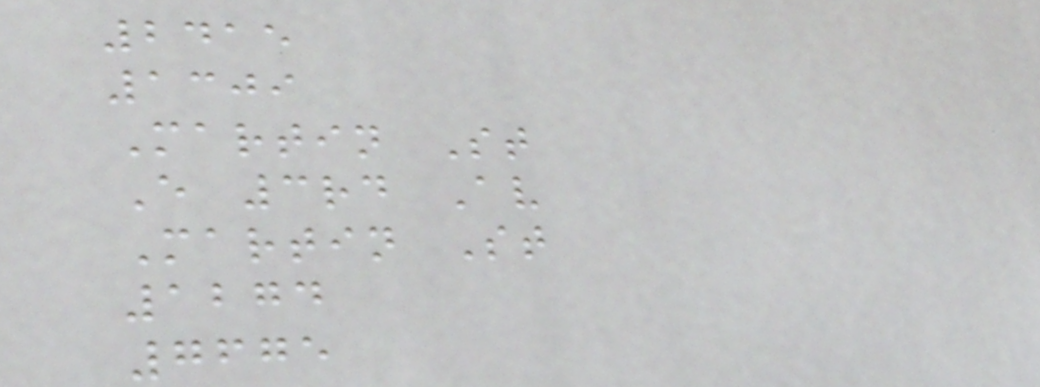2415
1309
Martin St
E 3rd Av
Martin St
1274
7675
